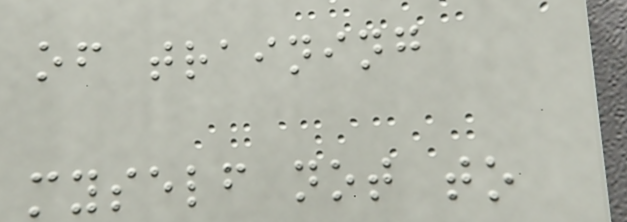of training
myself not to
